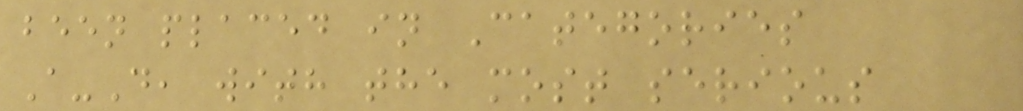been placed in Categories
A-D, with the most serious
